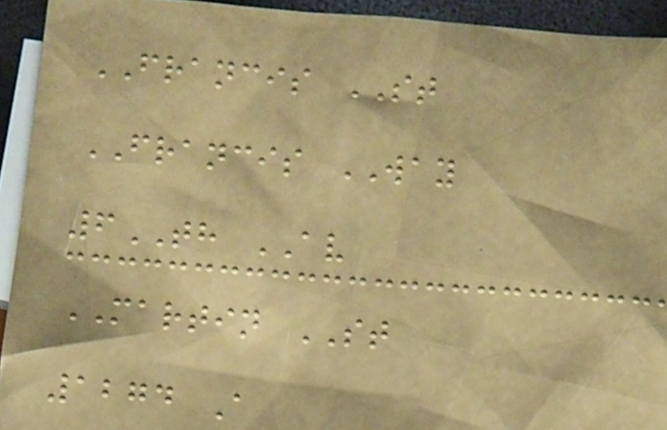FRANCIS ST
FRANCIS WAY
6TH AV
MARTIN ST
1274 A
